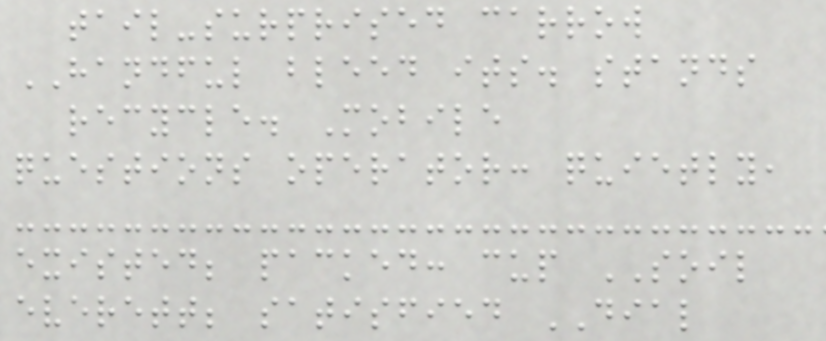tail-surprised carrow
HANDFUL bleed its. stands
recycle. Mobile
questions operator: quietly,
existed; packed: cup SOIL
everett; satisfied DIAL
